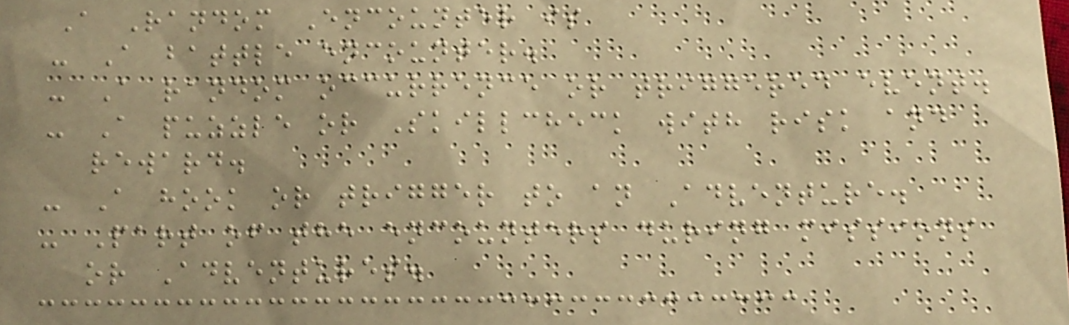A Random Encounter is
- A battle encounter.
- A random occurrence or triggered event.
- A puzzle or Skillcheck with risk and
reward.
- A hook or trigger to an Adventure.
- Part of the encounters during missions
or Adventures.
